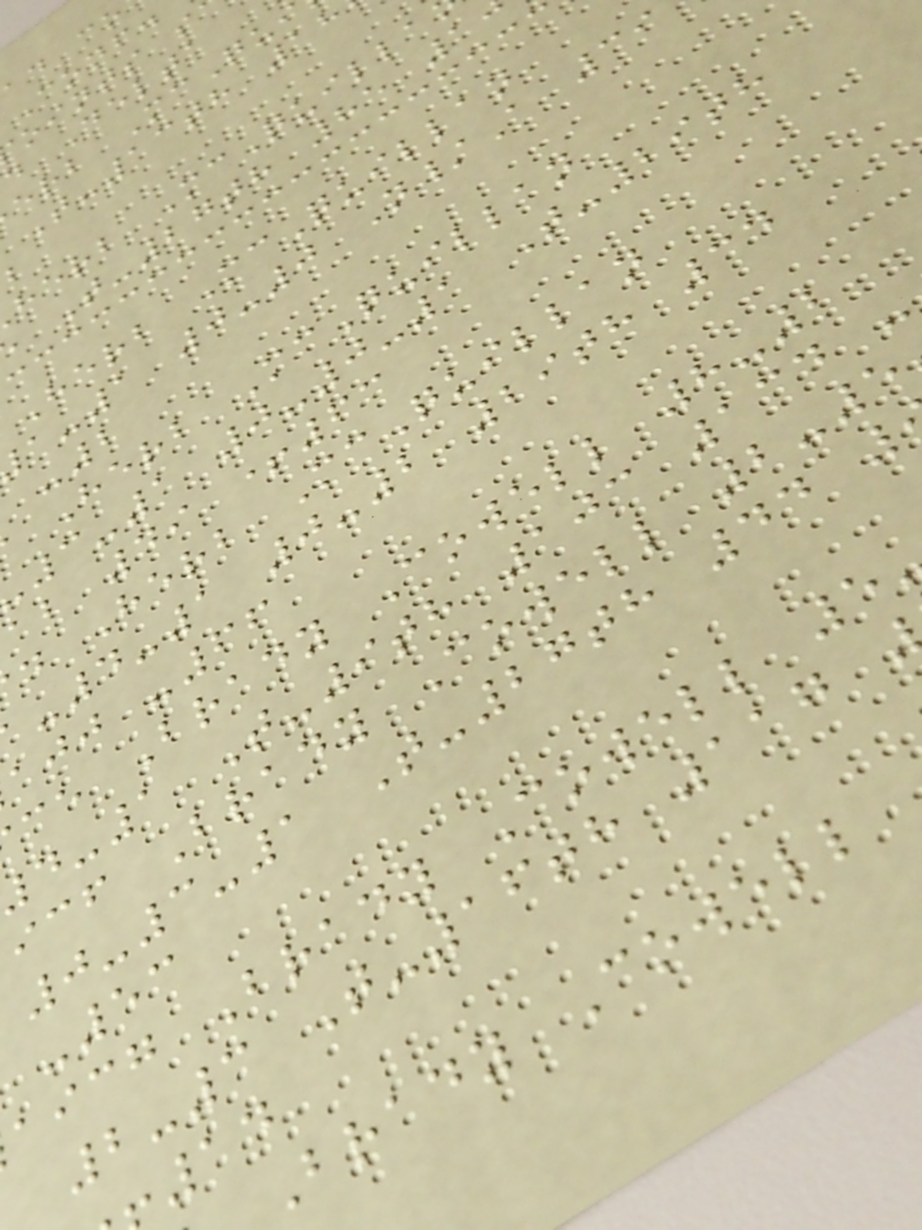oints s
d Delta
erb McQui
T-13th 18
herb McQuilla
T-27th 85 1
Herb McQuillan
-1 0-0 N/A 39
Herb McQuillan
3-1 0-0-1 T-29th
ab 49 +63
d Herb McQuillan
-4-1 0-2 29th 34
ajj -66
ce Brady Cowell 8-2
-1 T-9th 103 134 -
icf Brady Cowell 2-5
0-3-1 T-27th 44
-53
aicg Brady Cowell 5
2-3 T-16th 117
Brady Cowell
